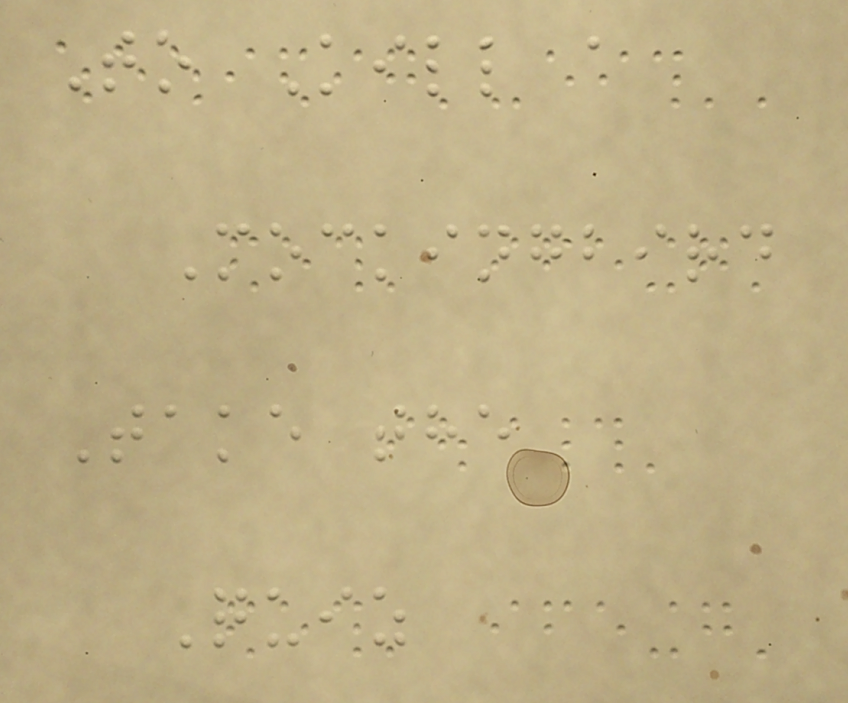To Kill a
Mockingbird
Take the
Quiz
